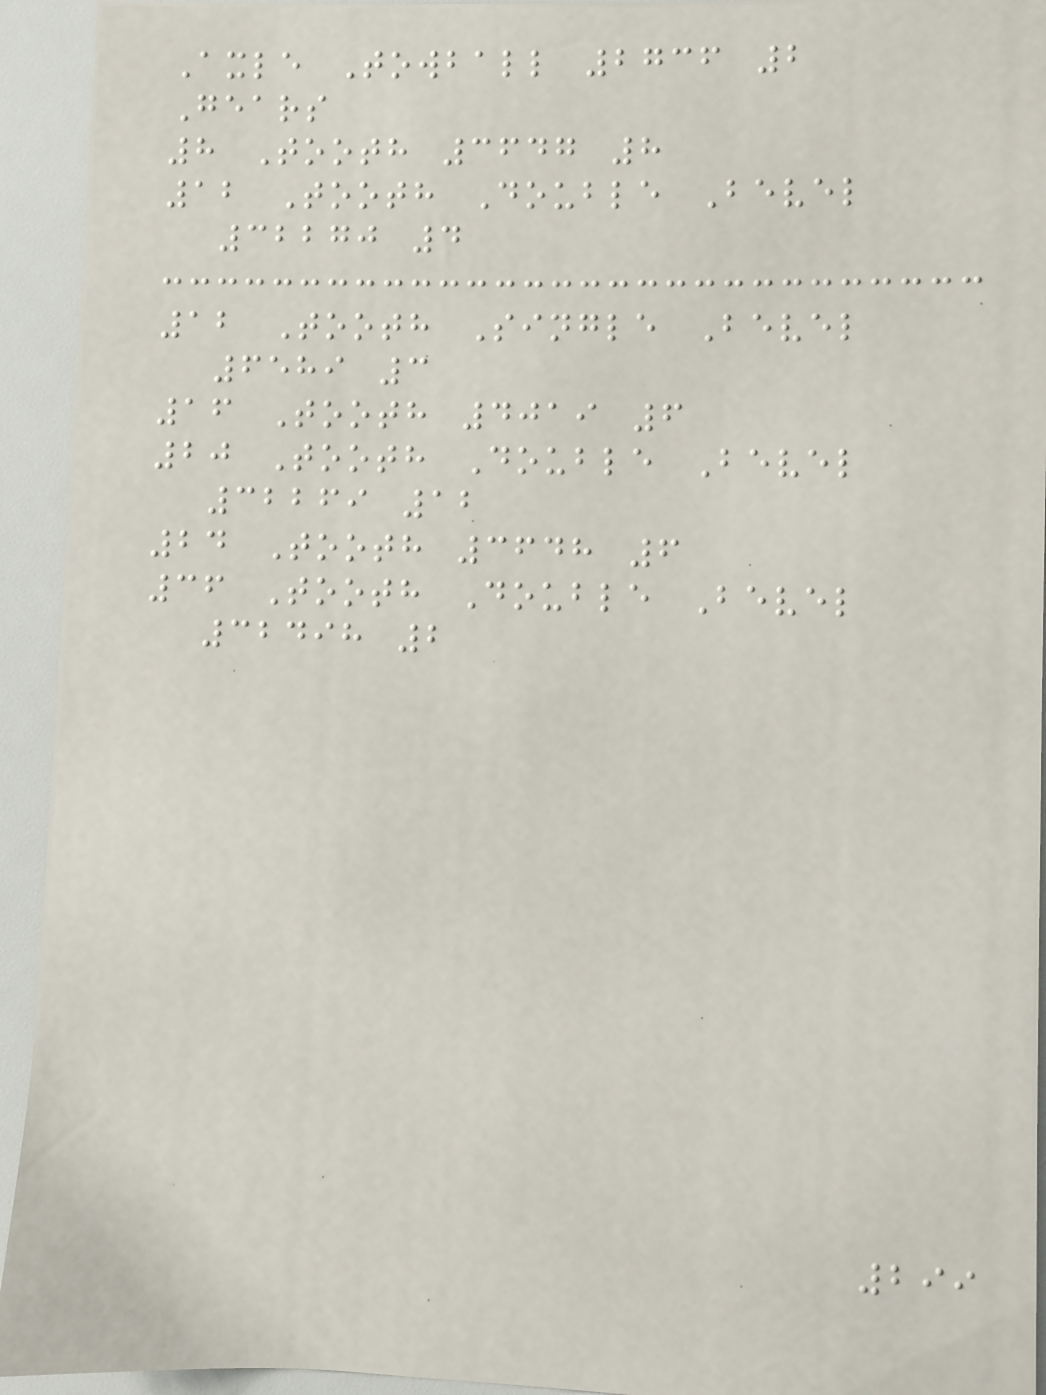Axle Towball 2736 2
Gears
8 Tooth 3647 8
12 Tooth Double Bevel
32270 4
12 Tooth Single Bevel
6589 3
16 Tooth 4019 6
20 Tooth Double Bevel
32269 12
24 Tooth 3648 6
36 Tooth Double Bevel
32498 2
299
